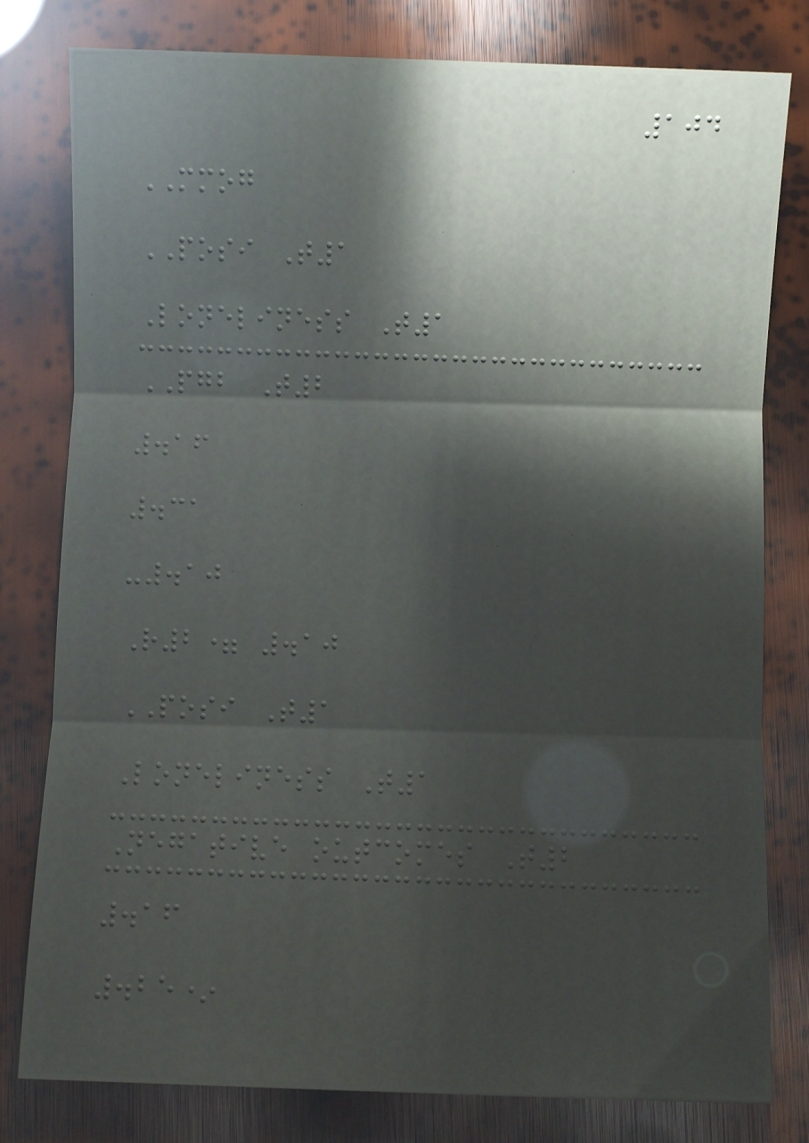104
MMOG
POSI T1
Loneliness T1
PGB T2
.16
.31
-.10
R2= .10
POSI T1
Loneliness T1
Negative outcomes T2
.16
.25*
